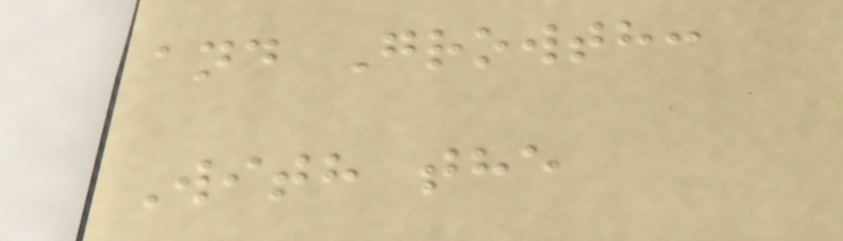and Growth:
With the
